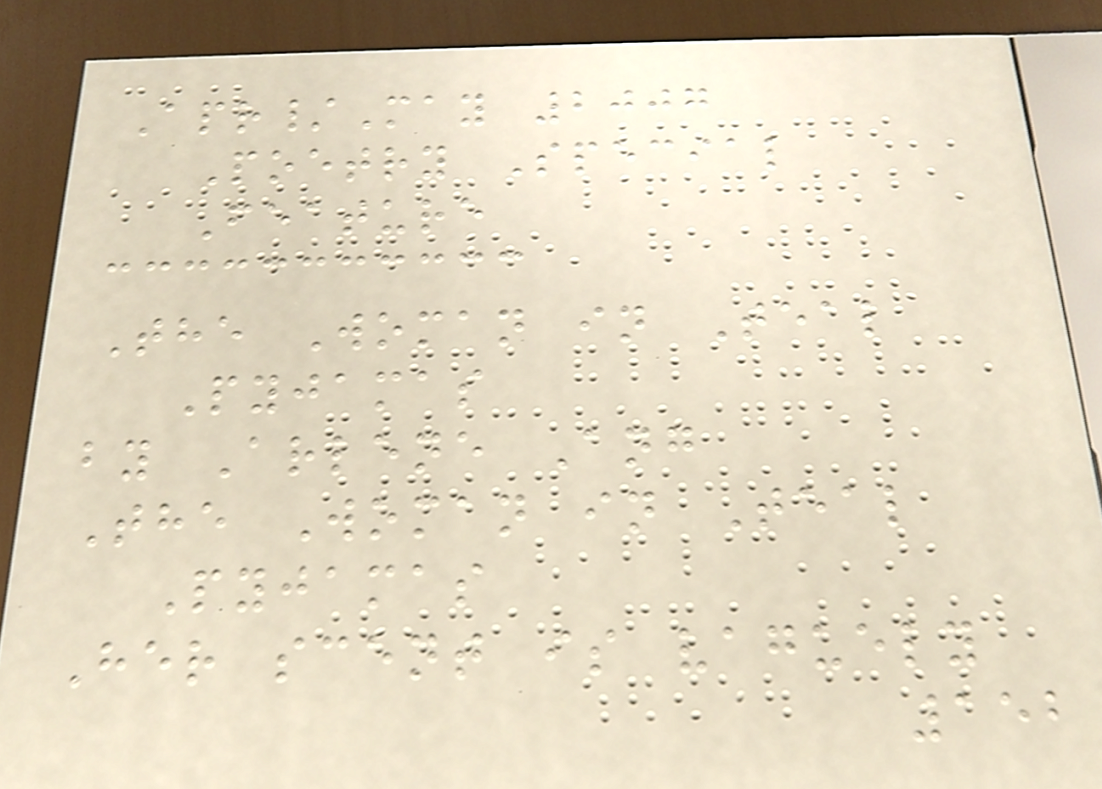Apr/May 2007
Poetry Special
Feature
The Woman in Teal
Pyjamas
by Arlene Ang
The Woman in Teal
Pyjamas
Her scent is vaguely
152
